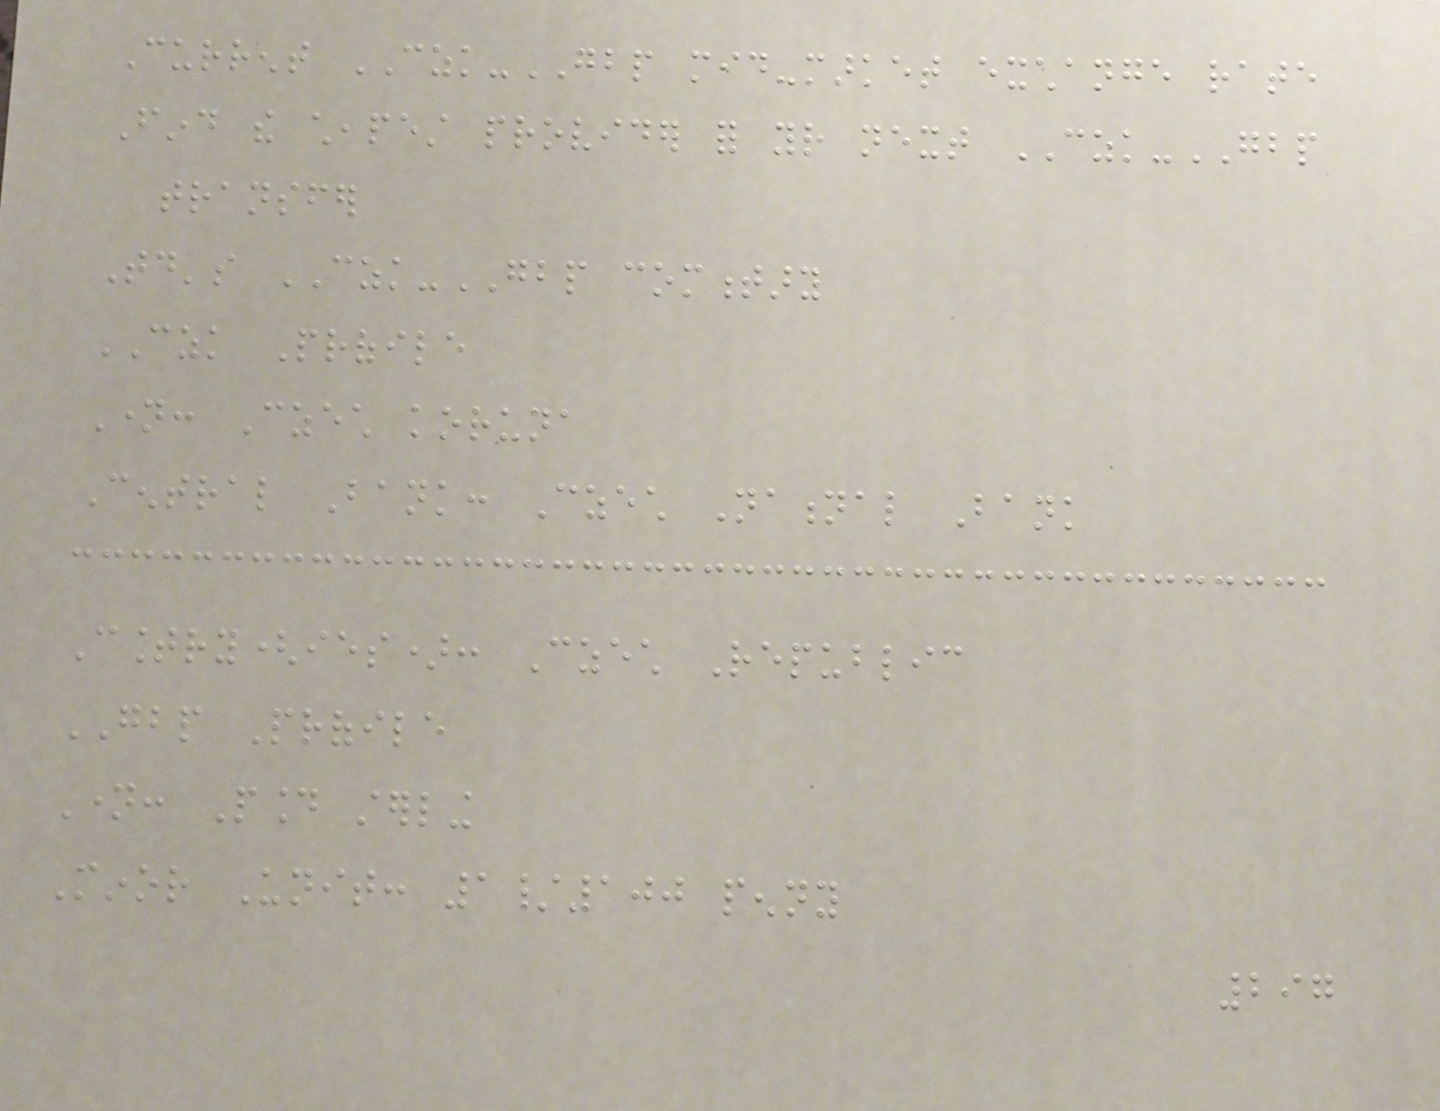Current CZK-GBP mid-market exchange rate
Find the cheapest provider for your next CZK-GBP
transfer
Today's CZK-GBP commentary
CZK Profile
Name: Czech koruna
Central Bank: Czech National Bank
Country(ies): Czech Republic
GBP Profile
Name: Pound sterling
Minor Unit: 1/100 penny
297
